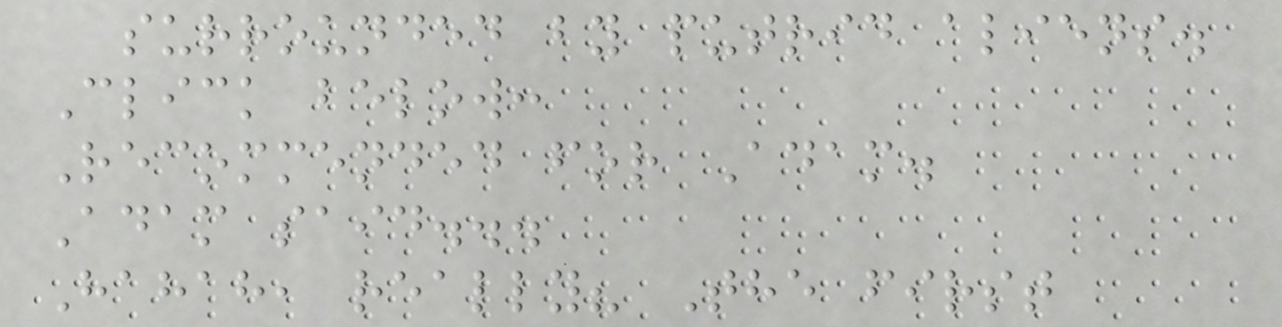surrounded by putrid aliens.
Click below:
Recommended for Adam.
Adam said...
Hahah, really? The first
